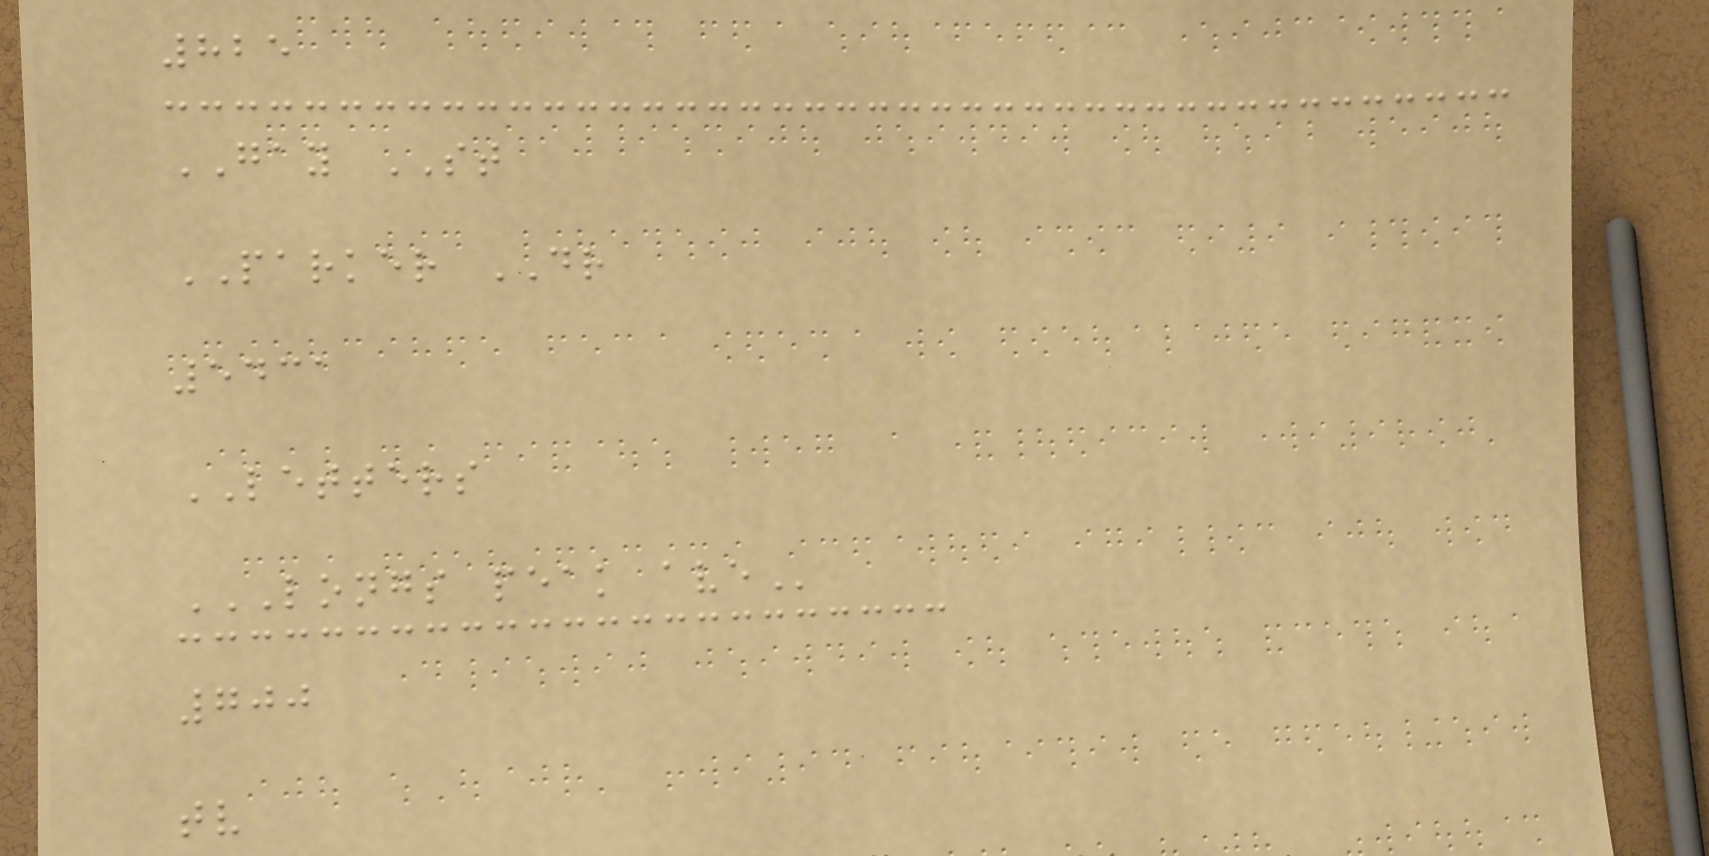825
GAY ST
PARKER DR
5431
LETTERS
LONGS PEAK AVE
700
tv
